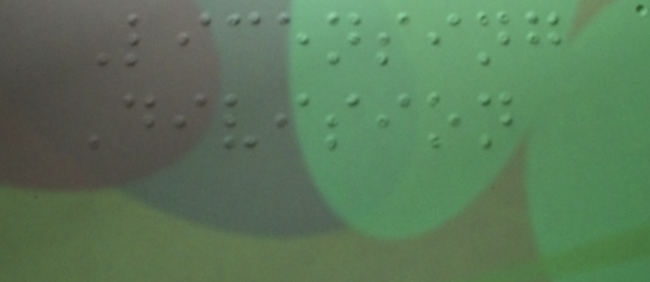Licensing
Division
